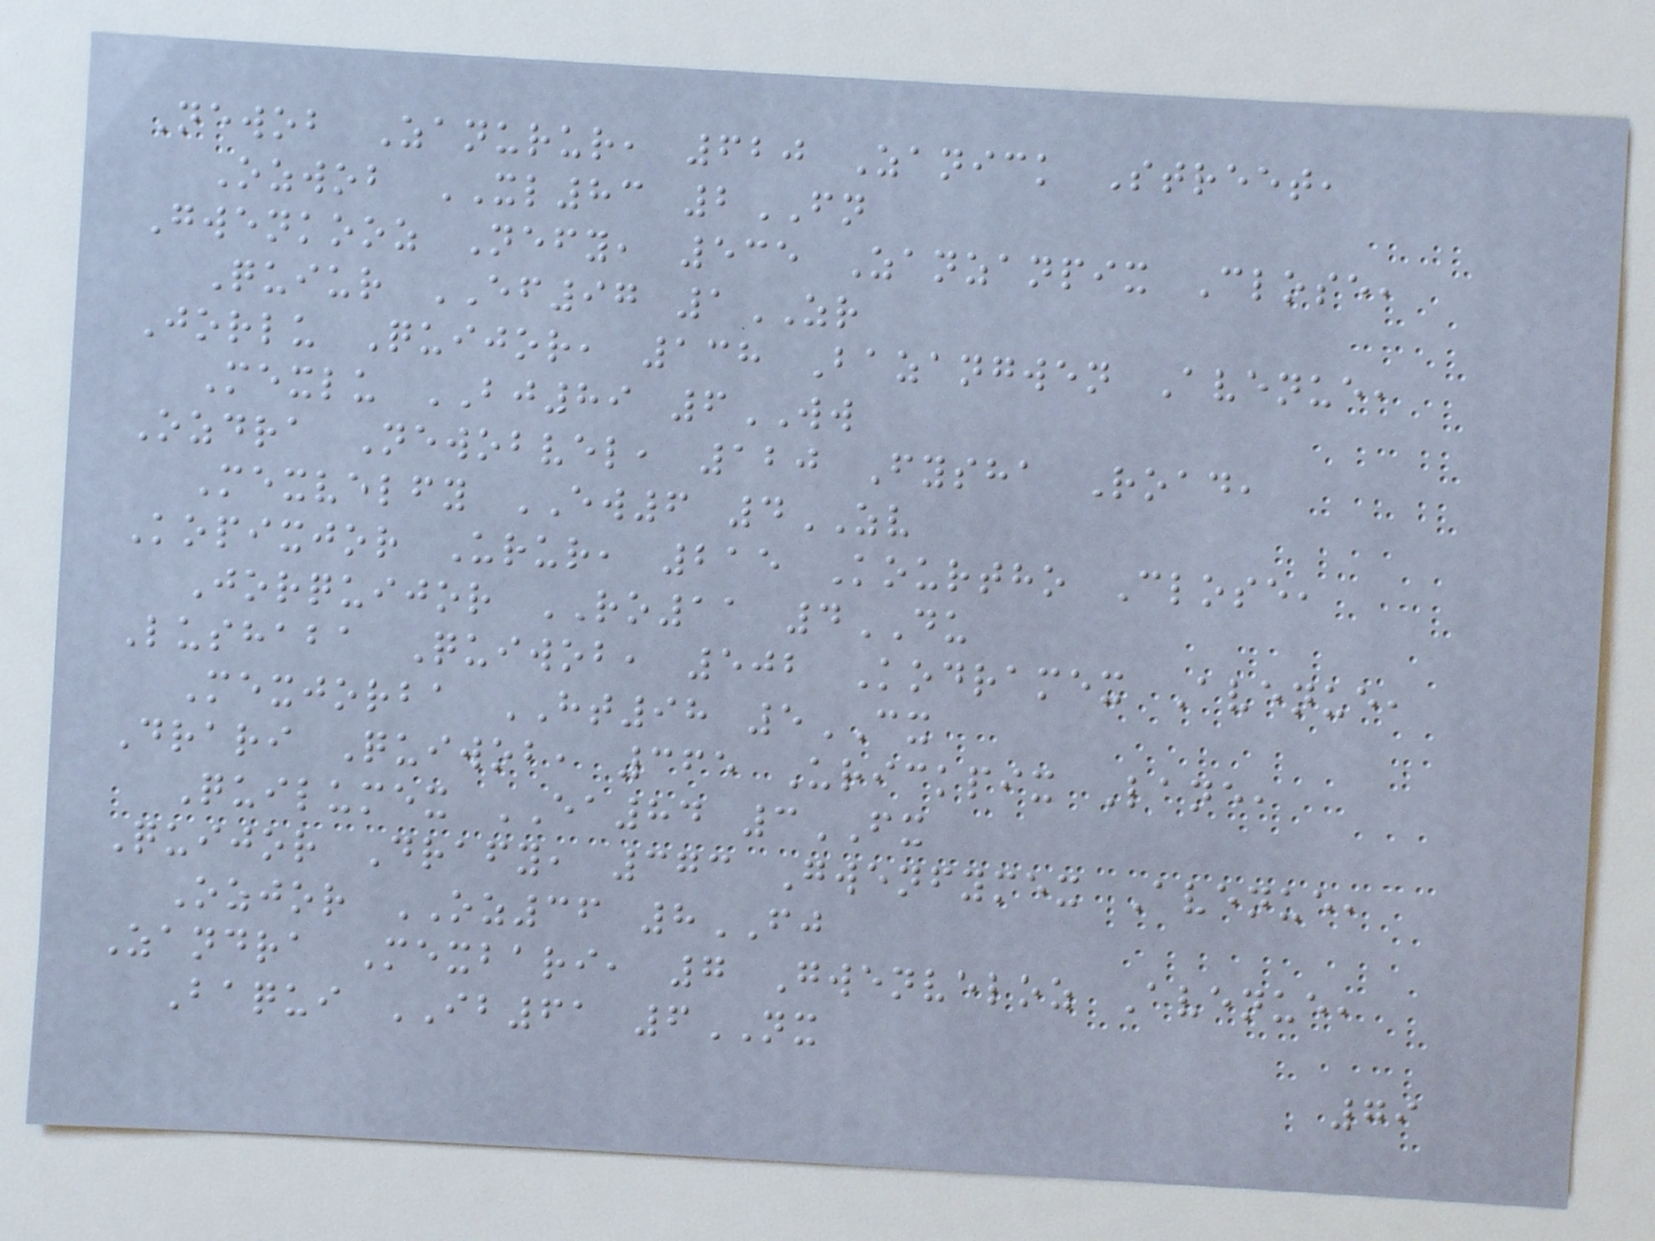Newob Zanurur, 620 Zanick Street,
Ozwob XL83 2FN
Gwenkooz Nefy, 535 Zanzanpix Close,
Quiur EF97 1ZR
Jorlu Quijor, 138 Bazangwen Avenue,
Mexlu BJ89 6WW
Ozdra Newobvel, 120 Fysha Road,
Mexvelfy EW6 4ZV
Kopixjor Urur, 215 Kourtho Close,
Jorquijor RO11 4DU
Lushaba Quiwob, 502 Kodramex Avenue,
Mexjorba HT98 5CX
Drari Quiwob, 365 Urickpix Lane,
Quilumex EA84 3FX
Quijor Drafy, 373 Gwenfymex Avenue,
Ozjor OZ36 8FJ
Zandra Mexbari, 7 Gwenveloz Avenue,
Baqui IB61 6NX
79
